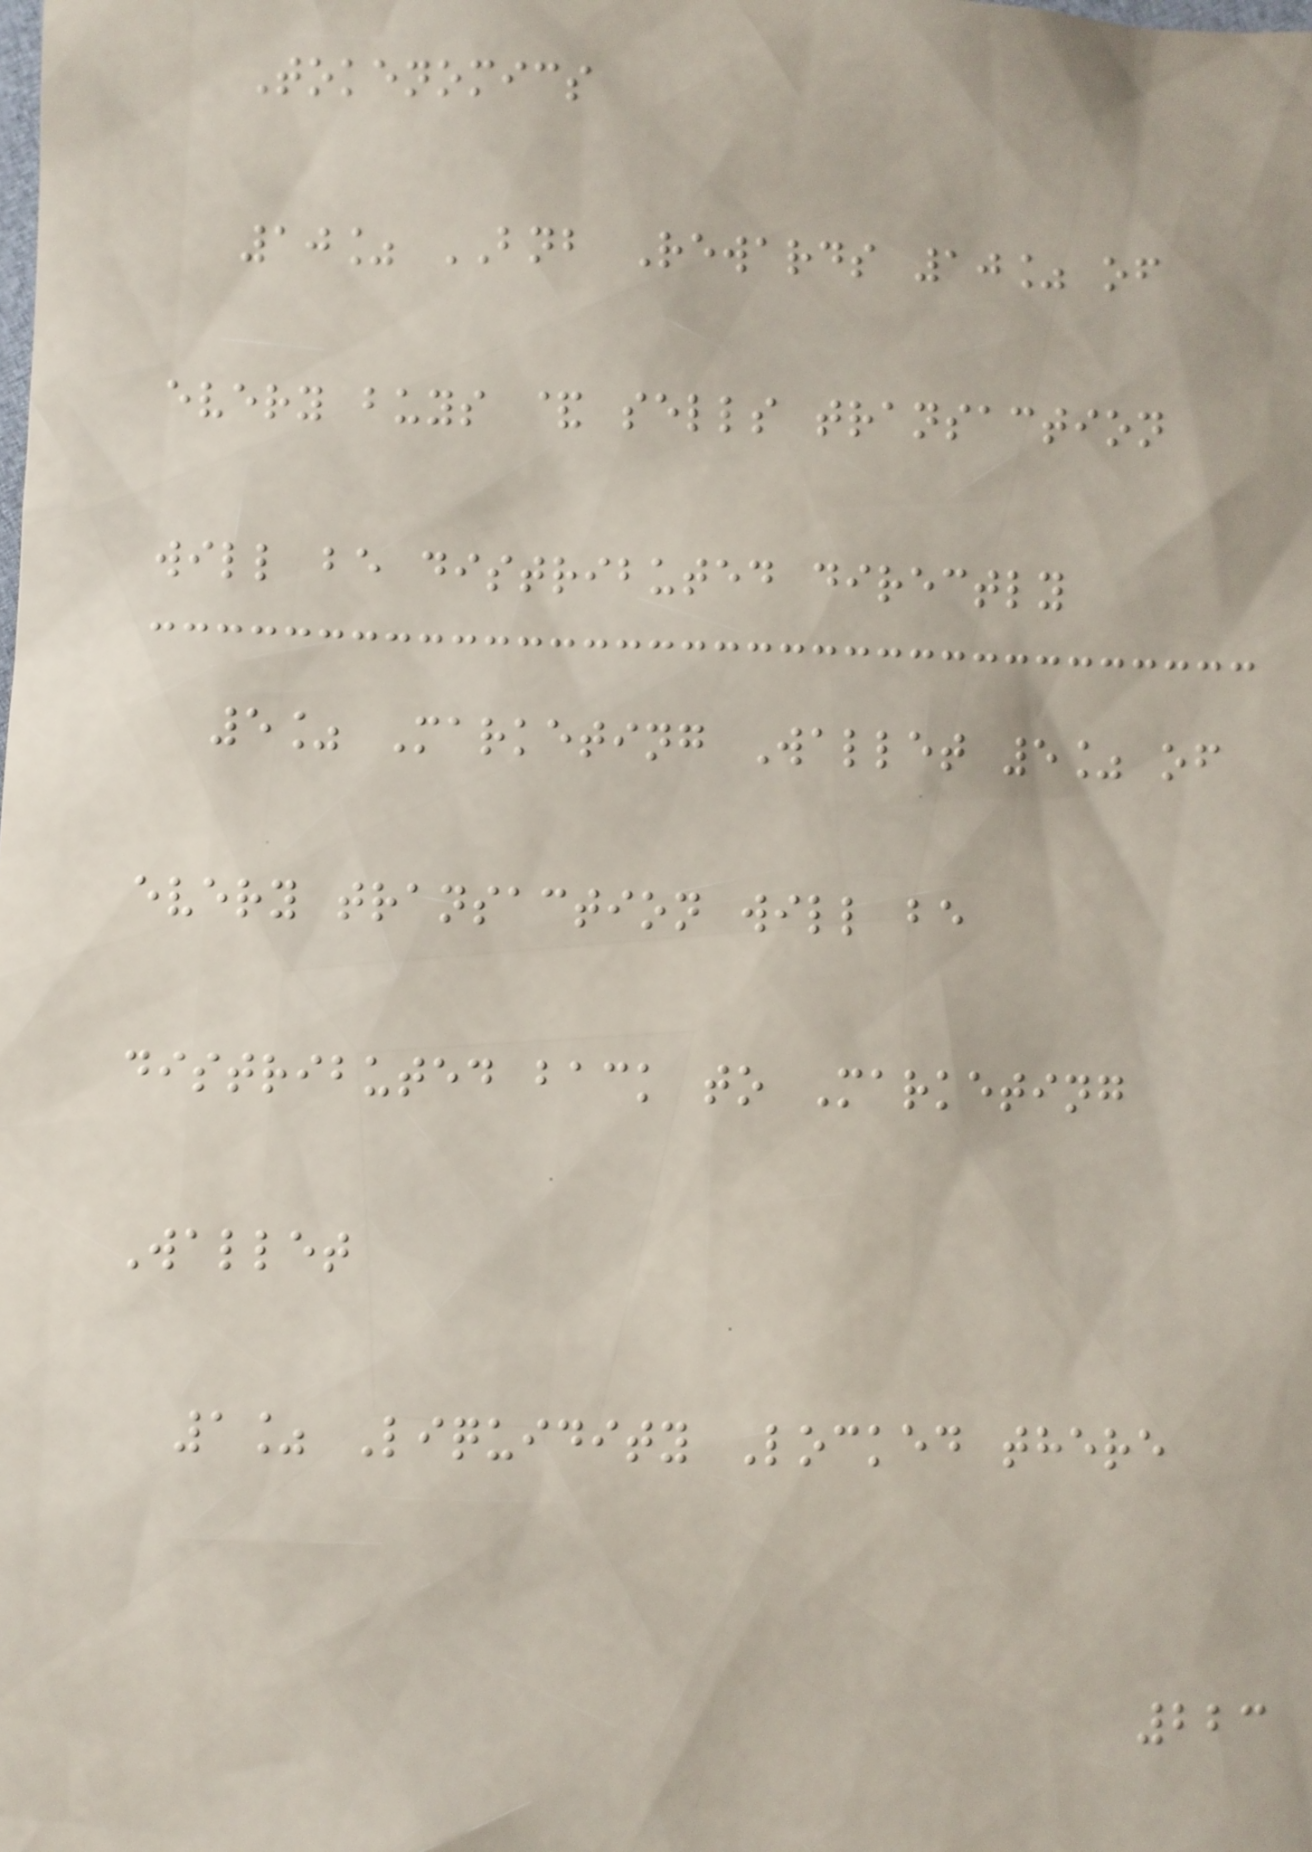Tokenomics
10% BNB Rewards 10% of
every buys & sells transaction
will be distributed directly
5% Marketing Wallet 5% of
every transaction will be
distributed back to Marketing
Wallet
1% Liquidity Locked there
223
